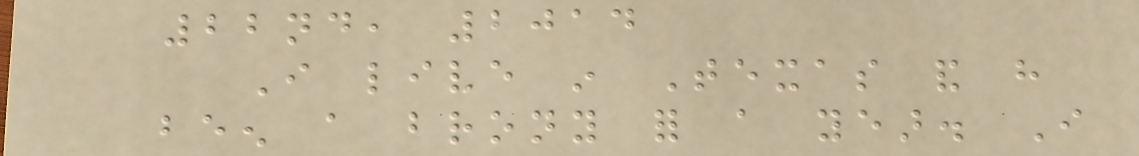22nd, 2014
I live in Texas and have
been a brony for a year. I
